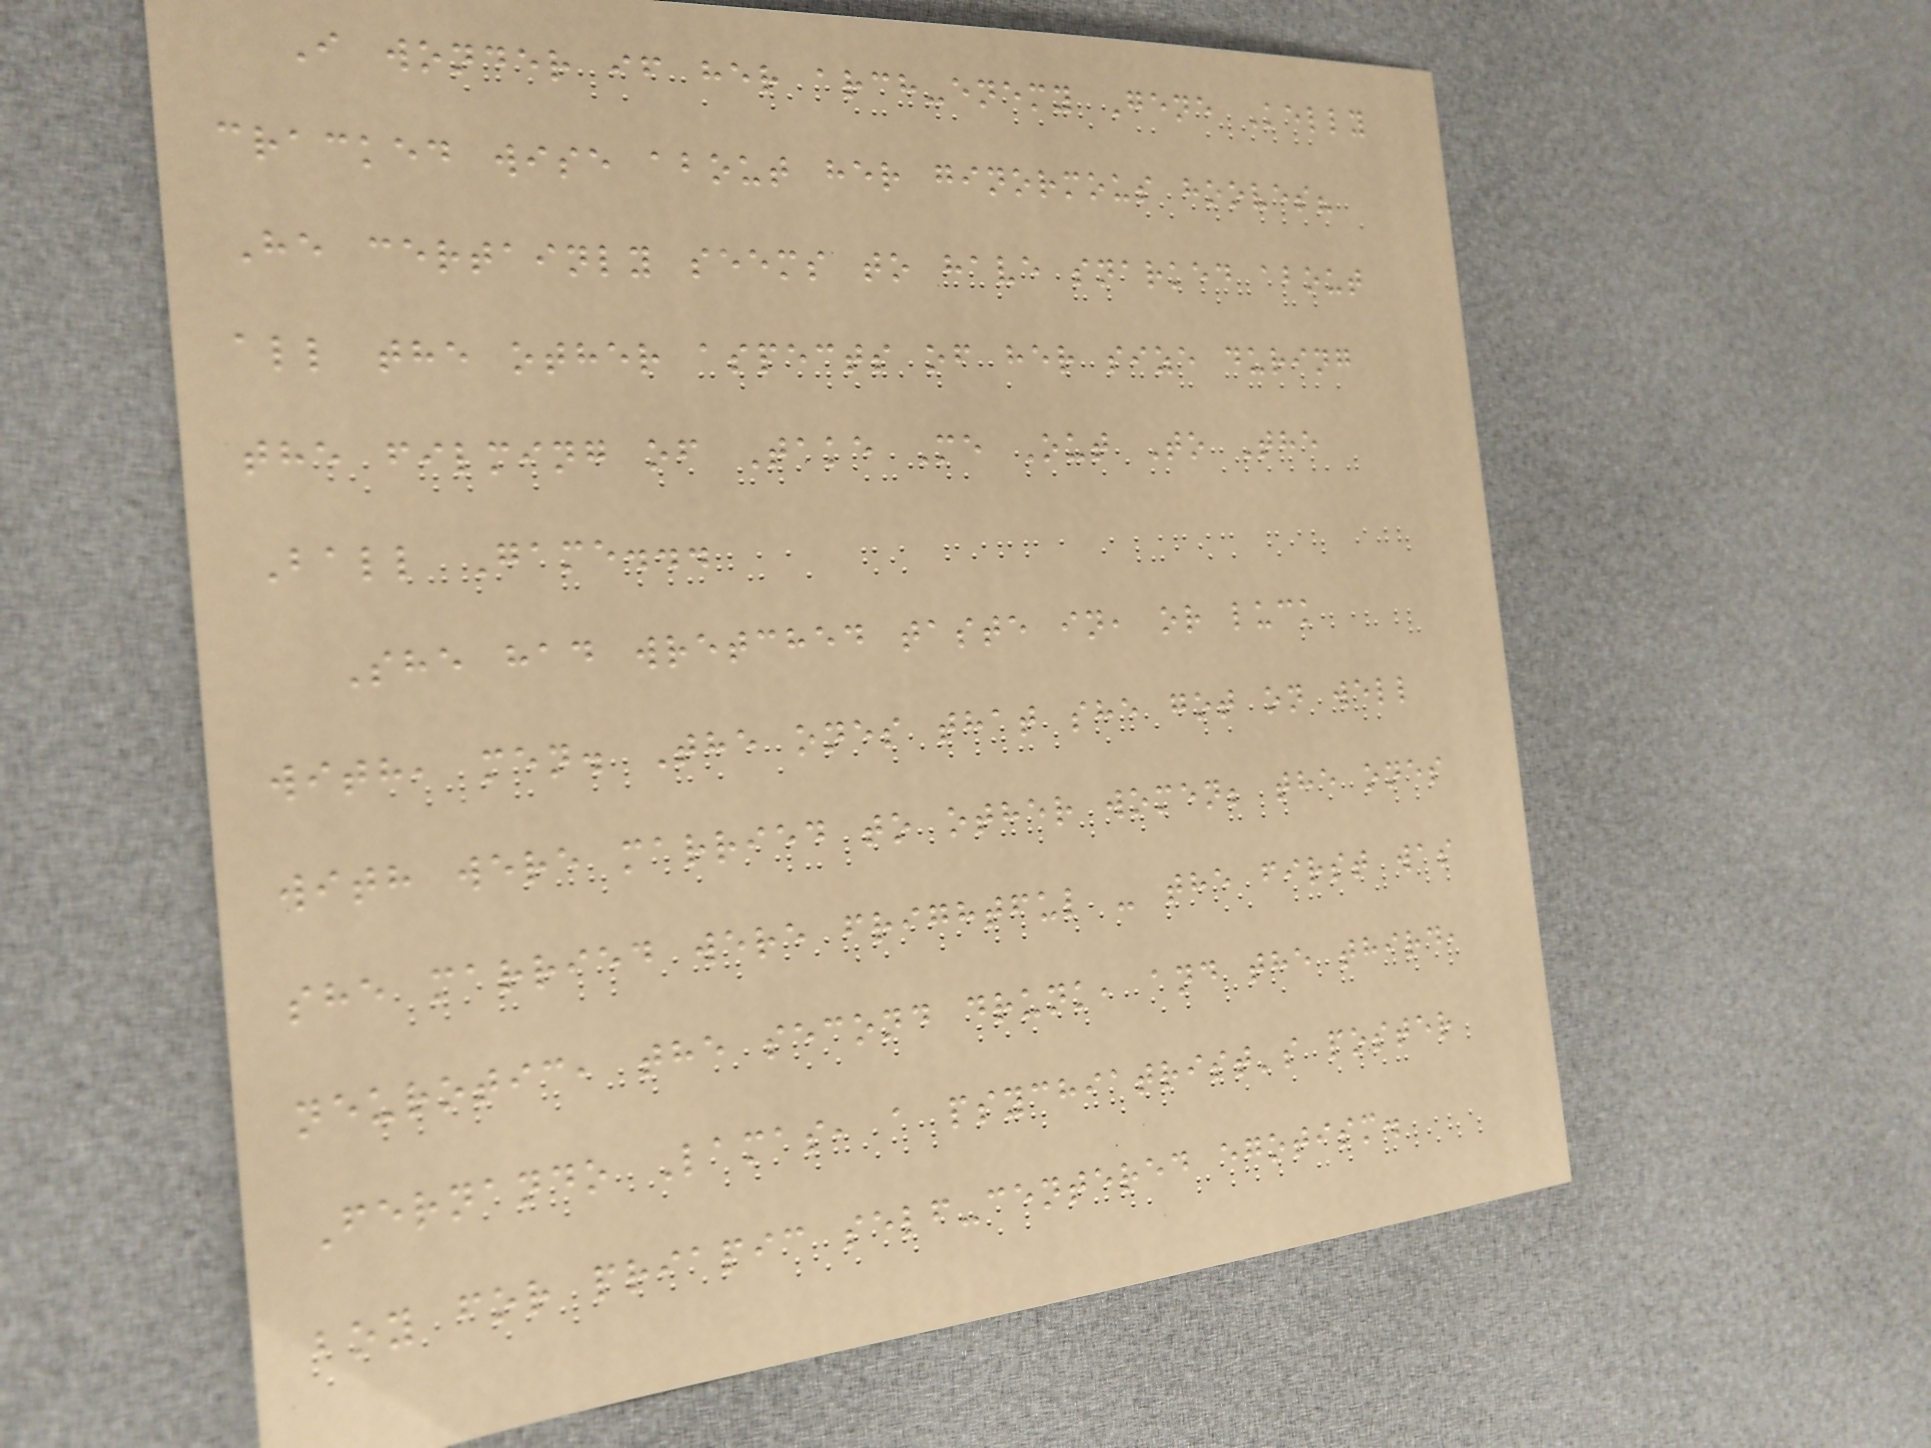I wonder if her arch-enemy Gene Kelly
cracked wise about her ginormous hooves?
He certainly seems to have snarked about
all the other aspects of her size during
the filming of Take Me Out To The
Ball Game...
She had wretched taste in, or luck
with, men. The ones that she got on well
with were married to other women; the ones
she married were frightful - the first was
neurotic, the second drunk, and the third,
Fernando Lamas, a psychiatrist's poster
boy for priapic self-centered egotism.
